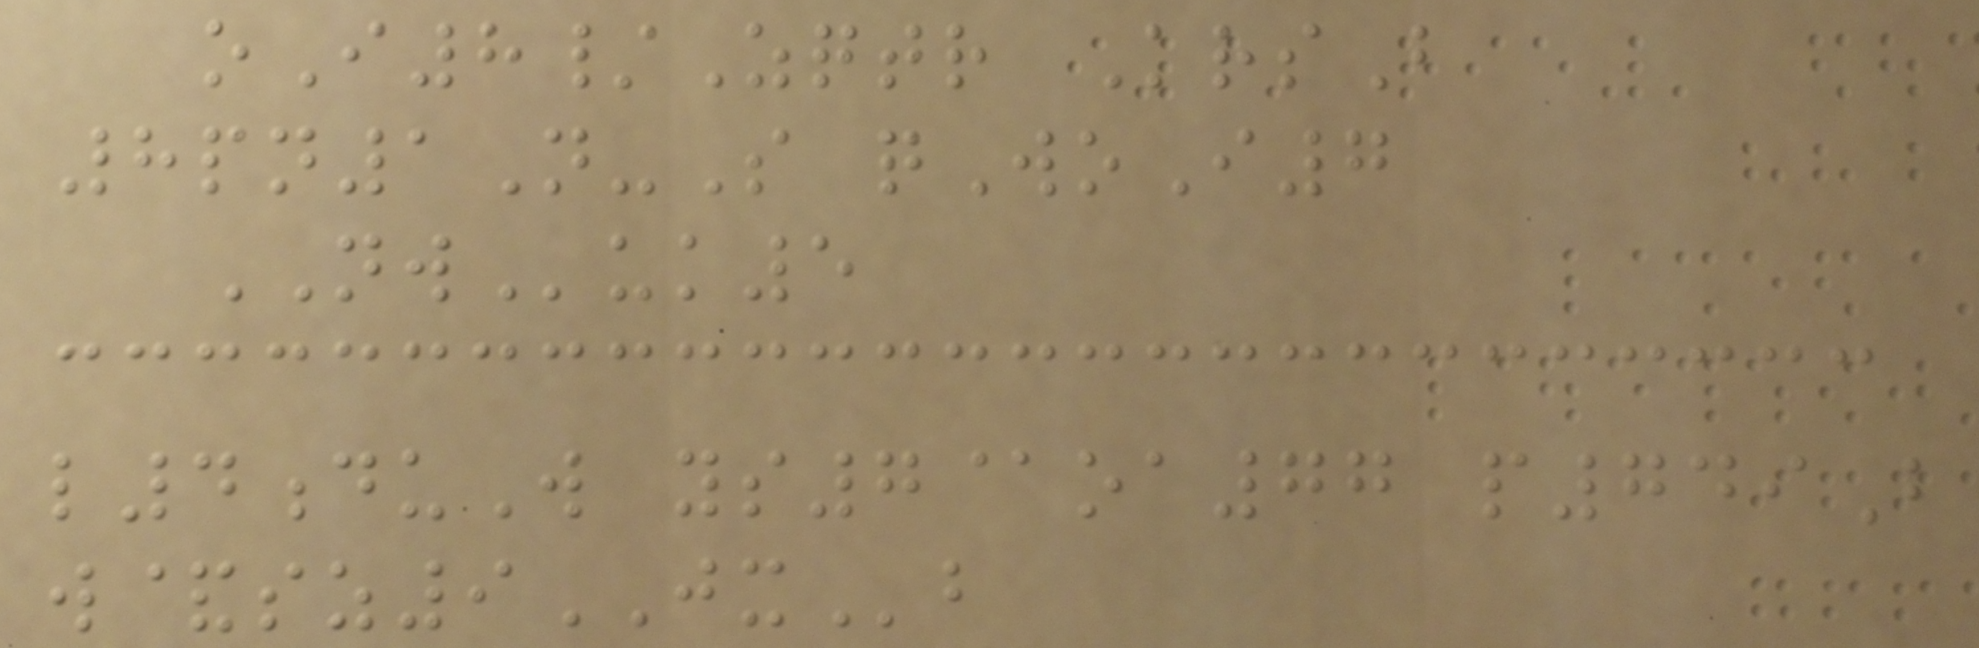oI8/Zqtr KrsB
8pn1N-S qWoI7
NWuk5
l4duW ys7@oa77 p749B
w&sz9JXb
